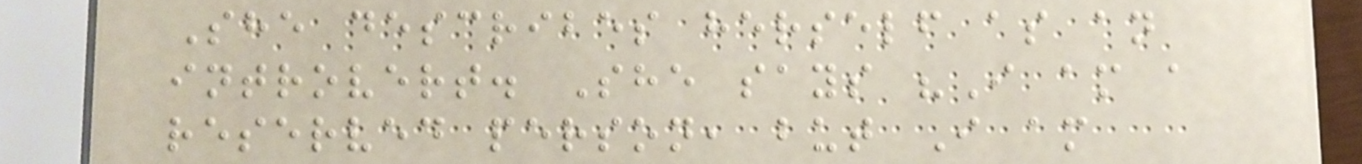She describes herself as an
introvert. She says "I am a
reserved person, but I am
